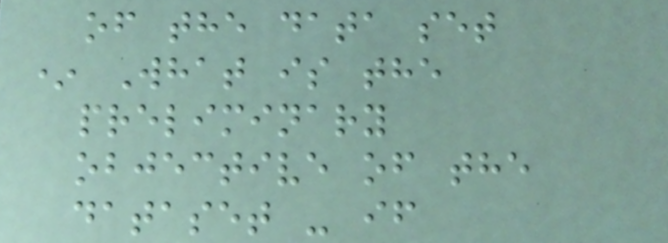of the data set
* What is the
preliminary
objective of the
dataset - if
